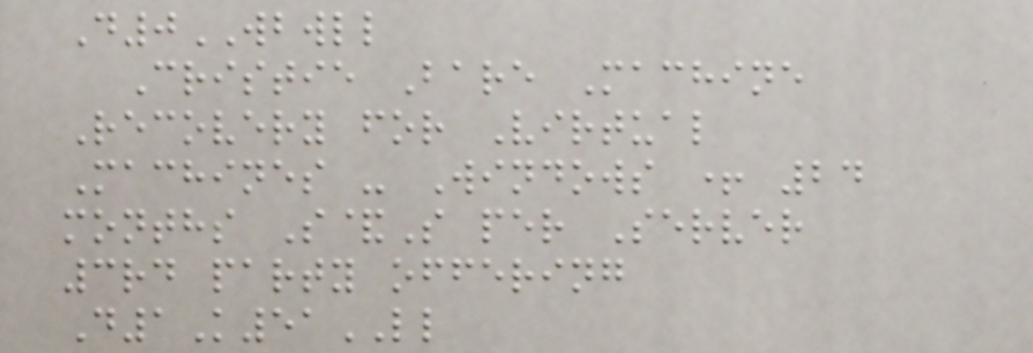D0WBWLL
Cristie Bare Machine
Recovery for Virtual
Machines - Windows + 24
months S&S per Server
3rd party offering
D1K51LL
